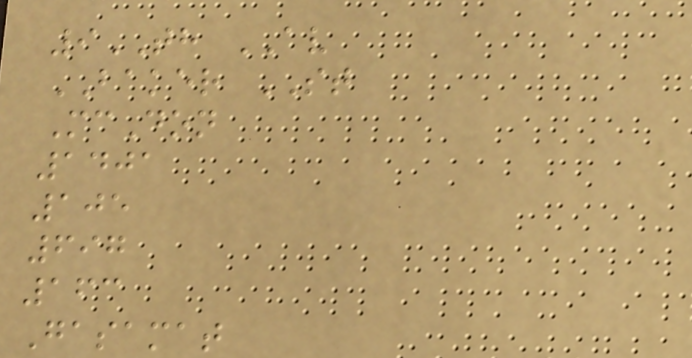9TH AV
BAKER ST
McDon
1401
105
697
163
Gasamat
